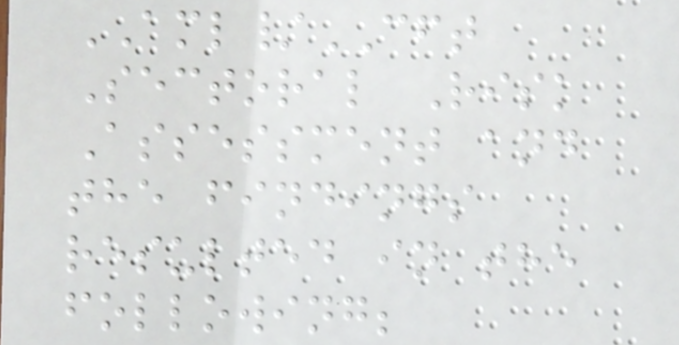AML/CFT
Sectoral Risk
Assessment and
the findings
resulted in the
following;
